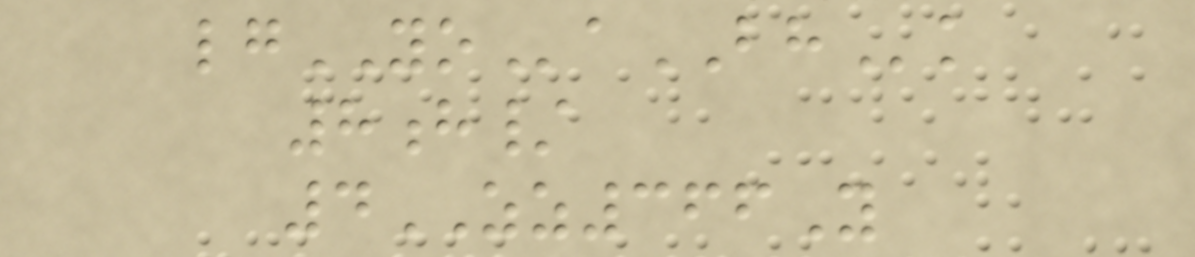lgYOaBHk
8h/
4ZZ366Y
